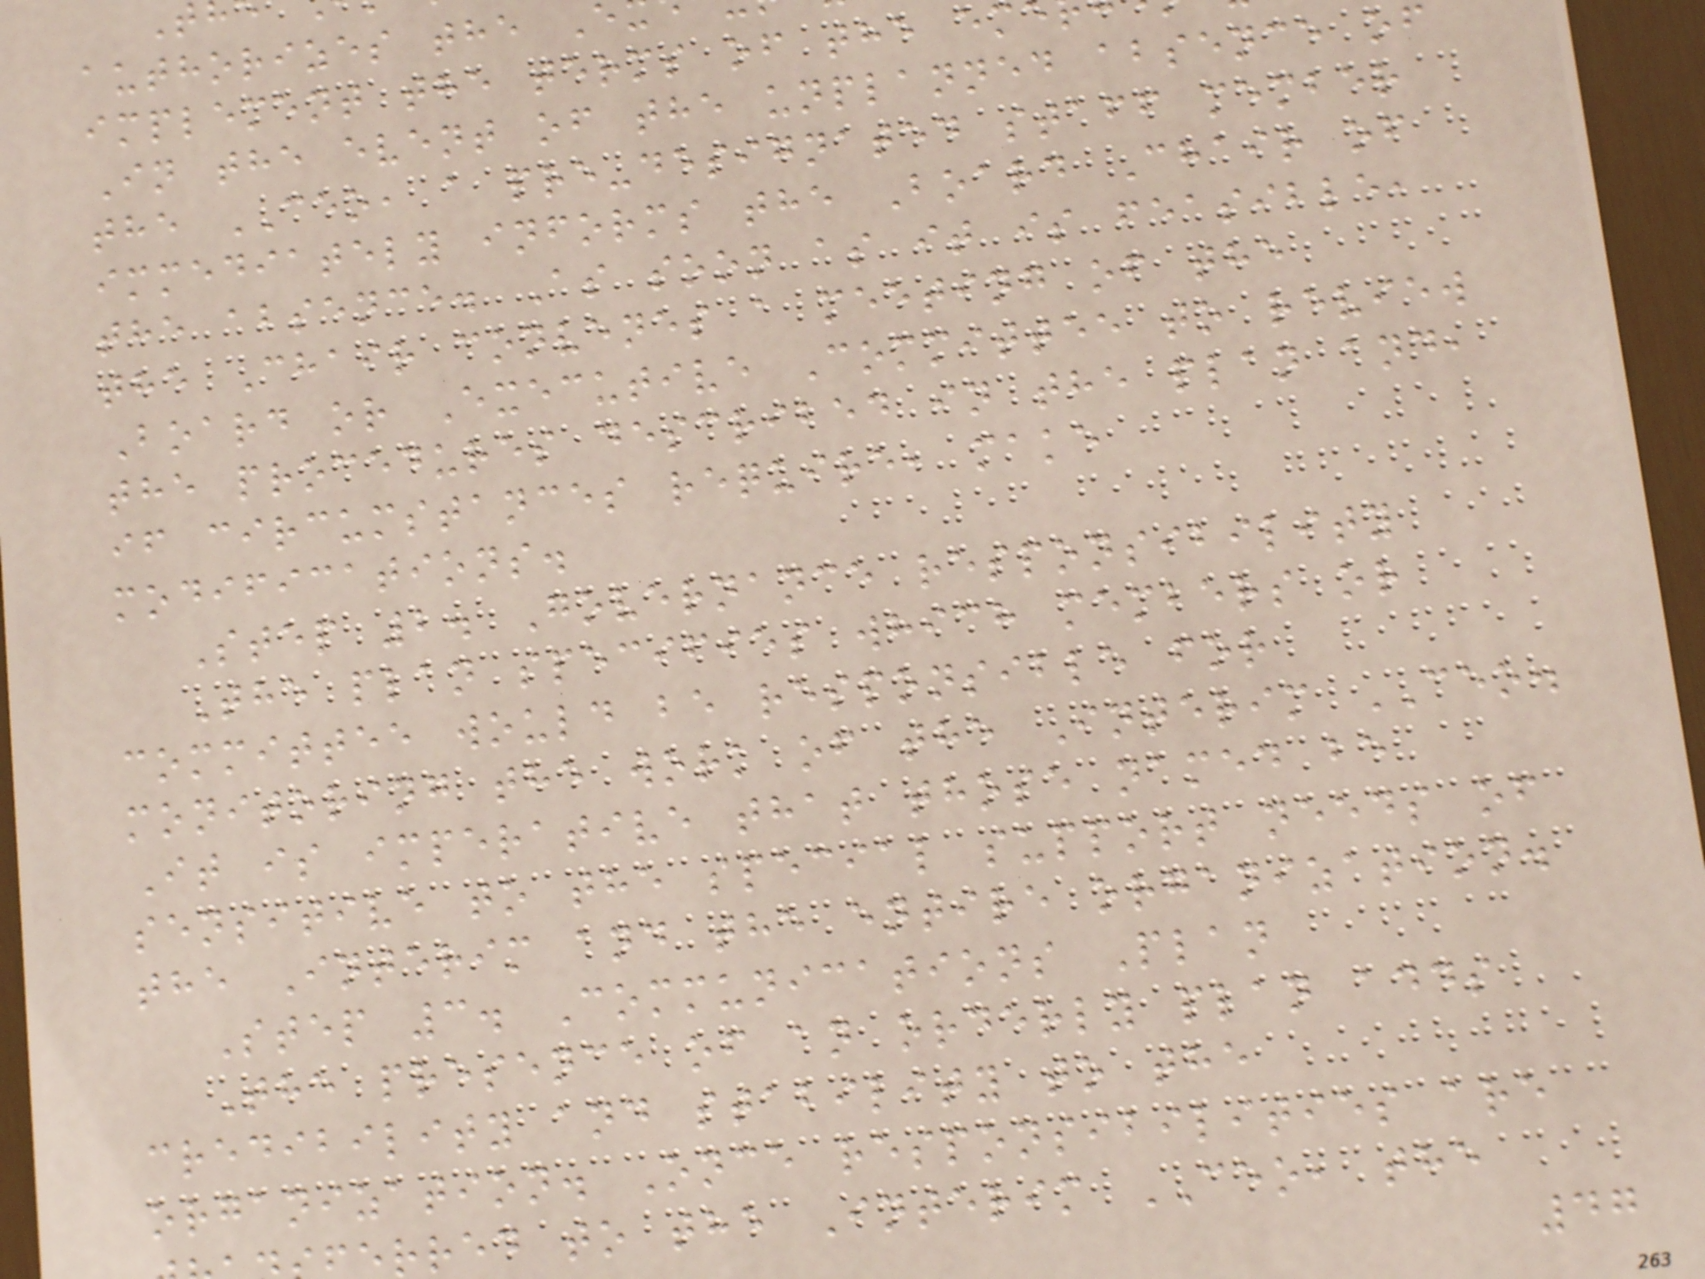authorizes the E
implement the terms of the em
In the event of the unplanned absence of
the CEO, a pre-designated staff member
immediately informs the Board Chair of
the absence. As soon as it is feasible,
the Chair convenes a meeting of the
Board or Executive Committee to review
the procedures described in the plan and,
if circumstances require, make
modifications.
Step 2. Governance responsibility
The plan specifies which members or
committee would be responsible for
monitoring the work of the Interim CEO.
It is imperative that those named be
sensitive to the special support needs of
the Interim and the entire organization.
Step 3. Communications Plan
The presence of an orderly plan adds
credibility and stability to the
organization. Once responsibilities are
rred to the Interim CEO, the
47
